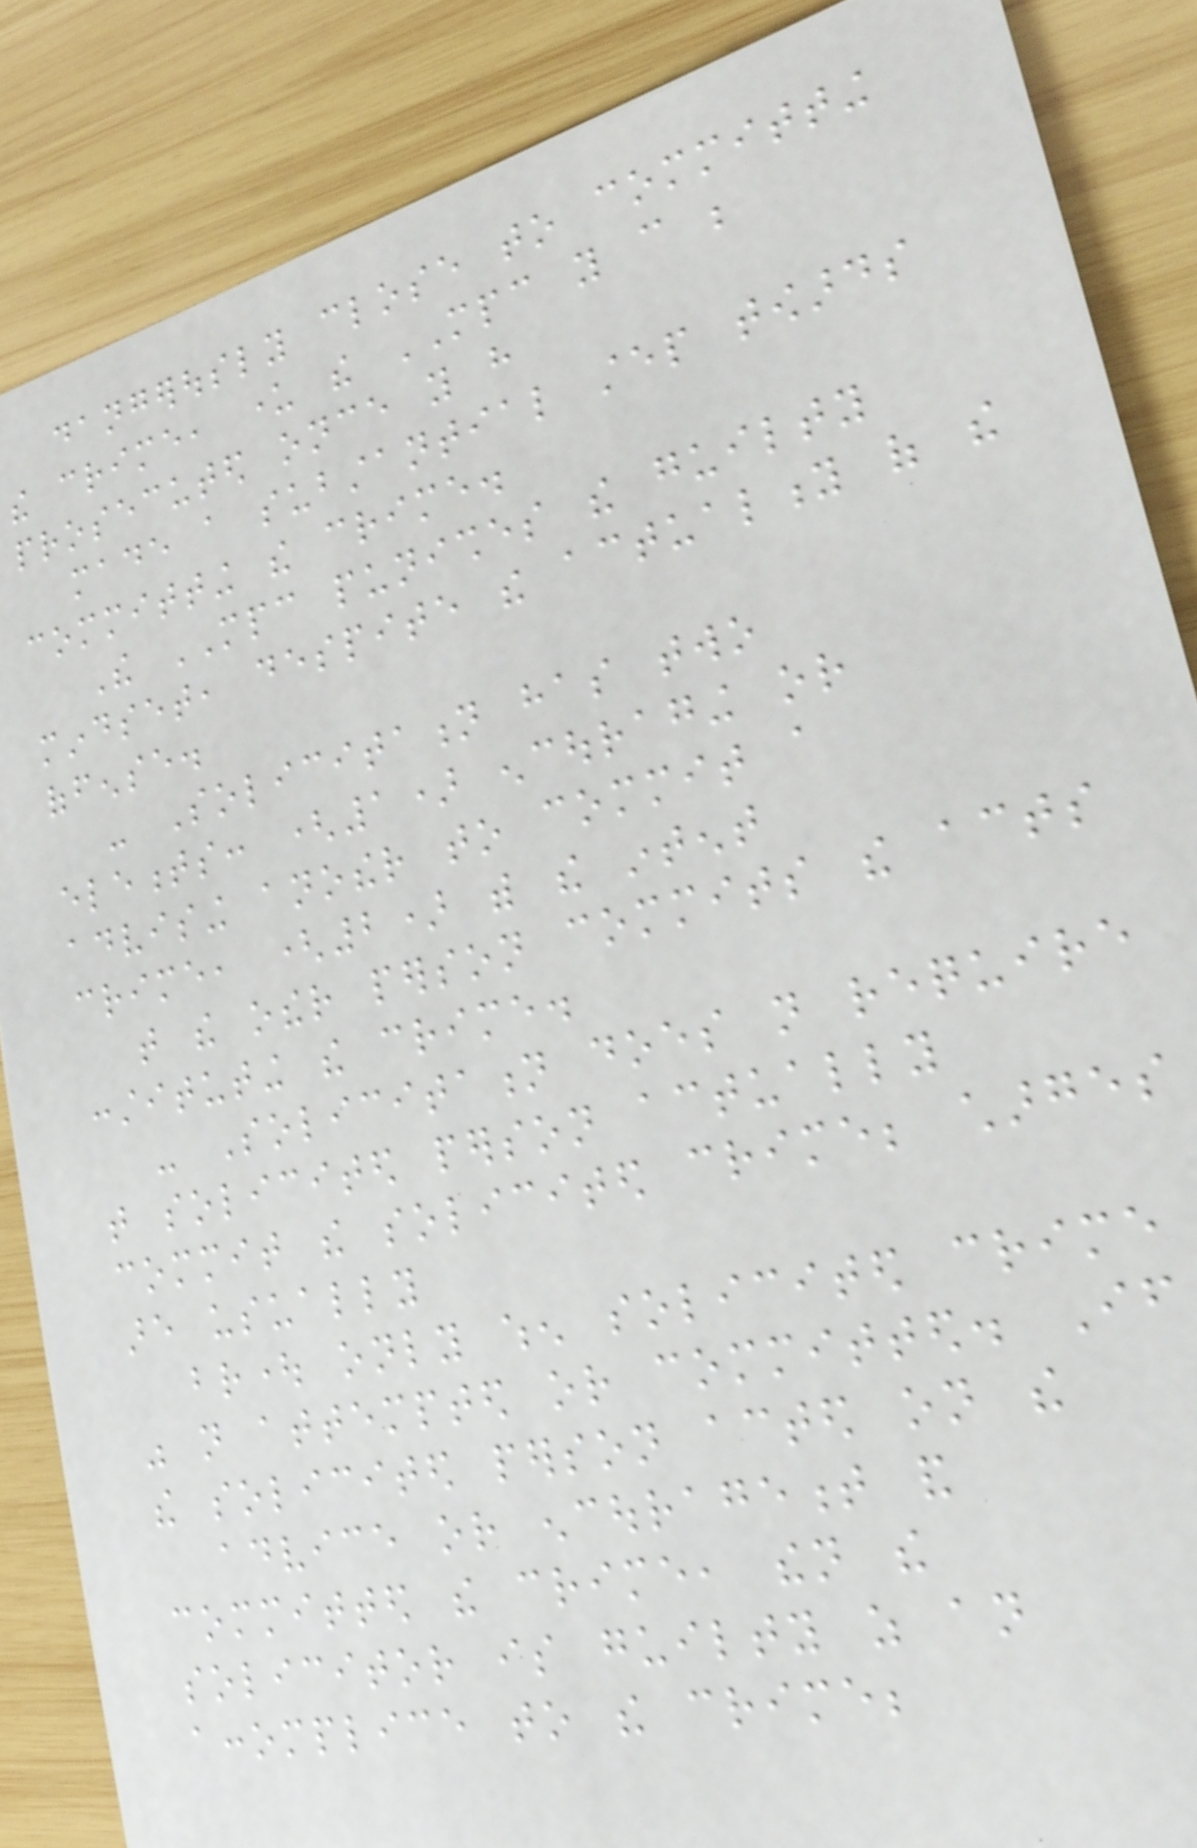dangerously close to committing
the crime, under the MPC you can be
prosecuted once you have
made a substantial step towards
committing the crime.
The MPC punishes the guilty
mindset, despite the actuality of the
offense.
- Solicitation has two
elements: (1) encouraging or
advising another to commit a
crime, (2) with the intent
that the other person commits the acts
constituting the crime.
- Solicitation does not require
that solicited person actually
commit the solicited crime; charges
are usually
brought only when solicited crime
was not attempted or committed. If
the solicited person acted on the
advice or encouragement and
committed the crime, then the
solicitor is guilty as an
accomplice to the crime;
